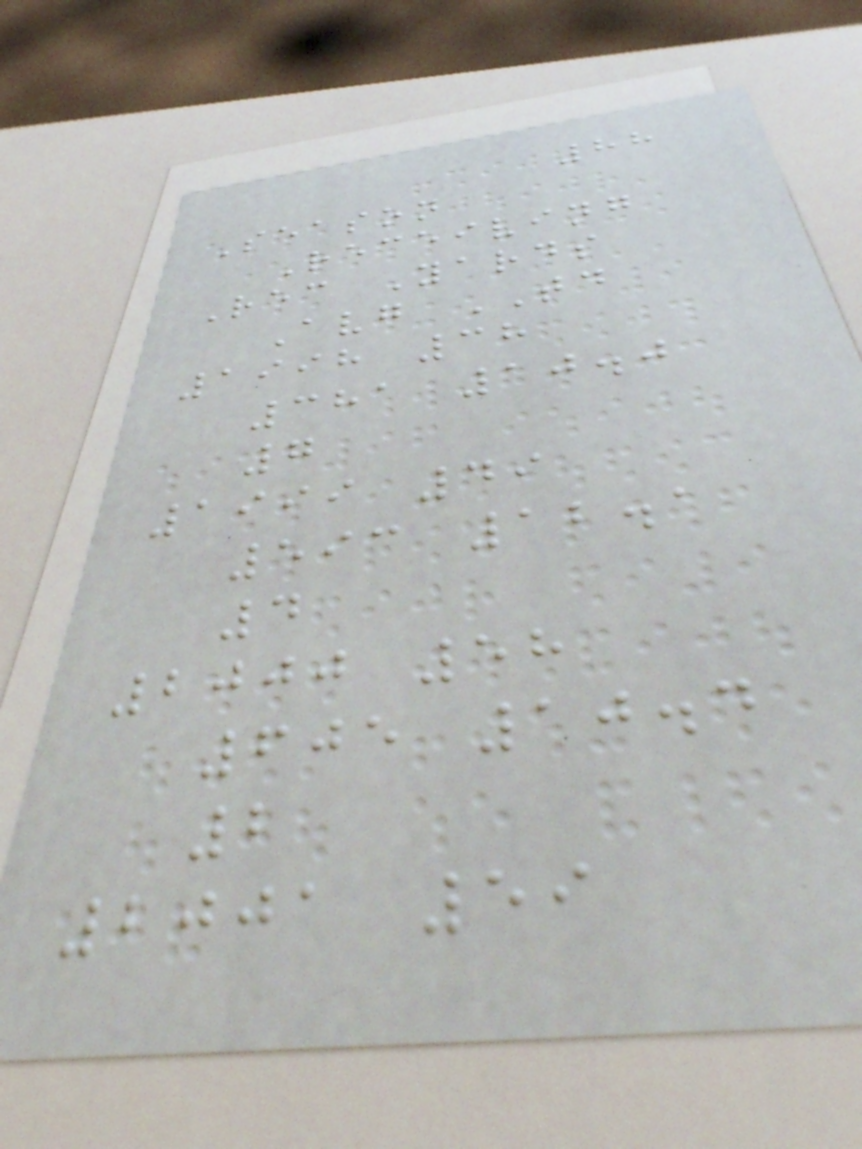88
Season
Receiving
Rec Yards
Avg TD
1998 38
381 10.0
7
1999 49
593 12.1
4
2000 58
605 10.4
2
2001 59
